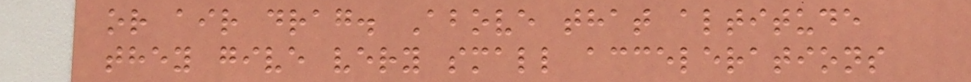or air drag. Above that altitude
they give very small accelerations
